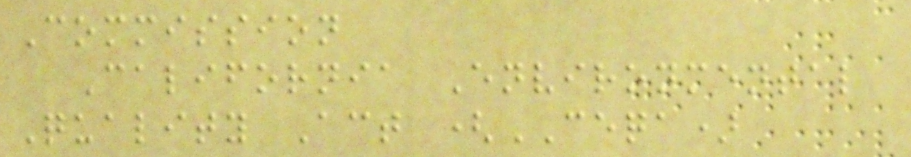Commission
California Environmental
Quality Act (CEQA)
